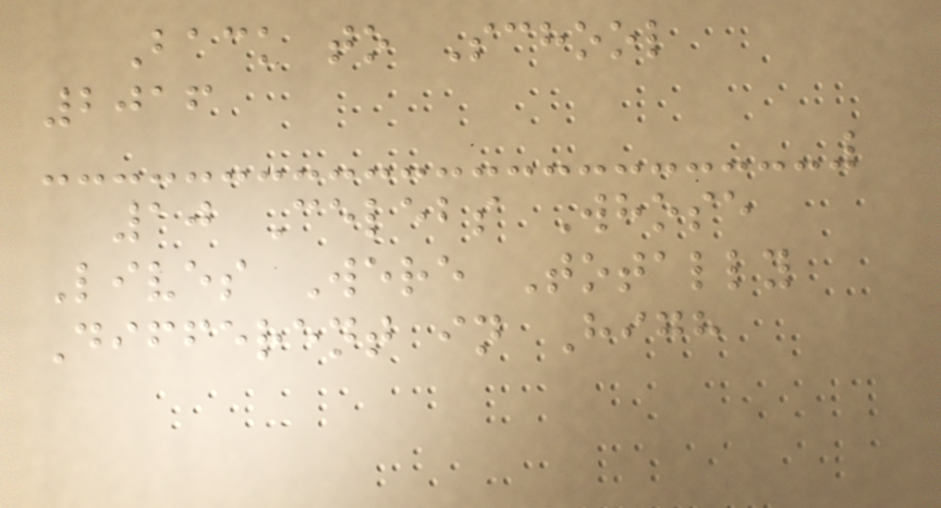Back to School
2016
10 Celebs Whose
Lives Were Totally
Different in High
